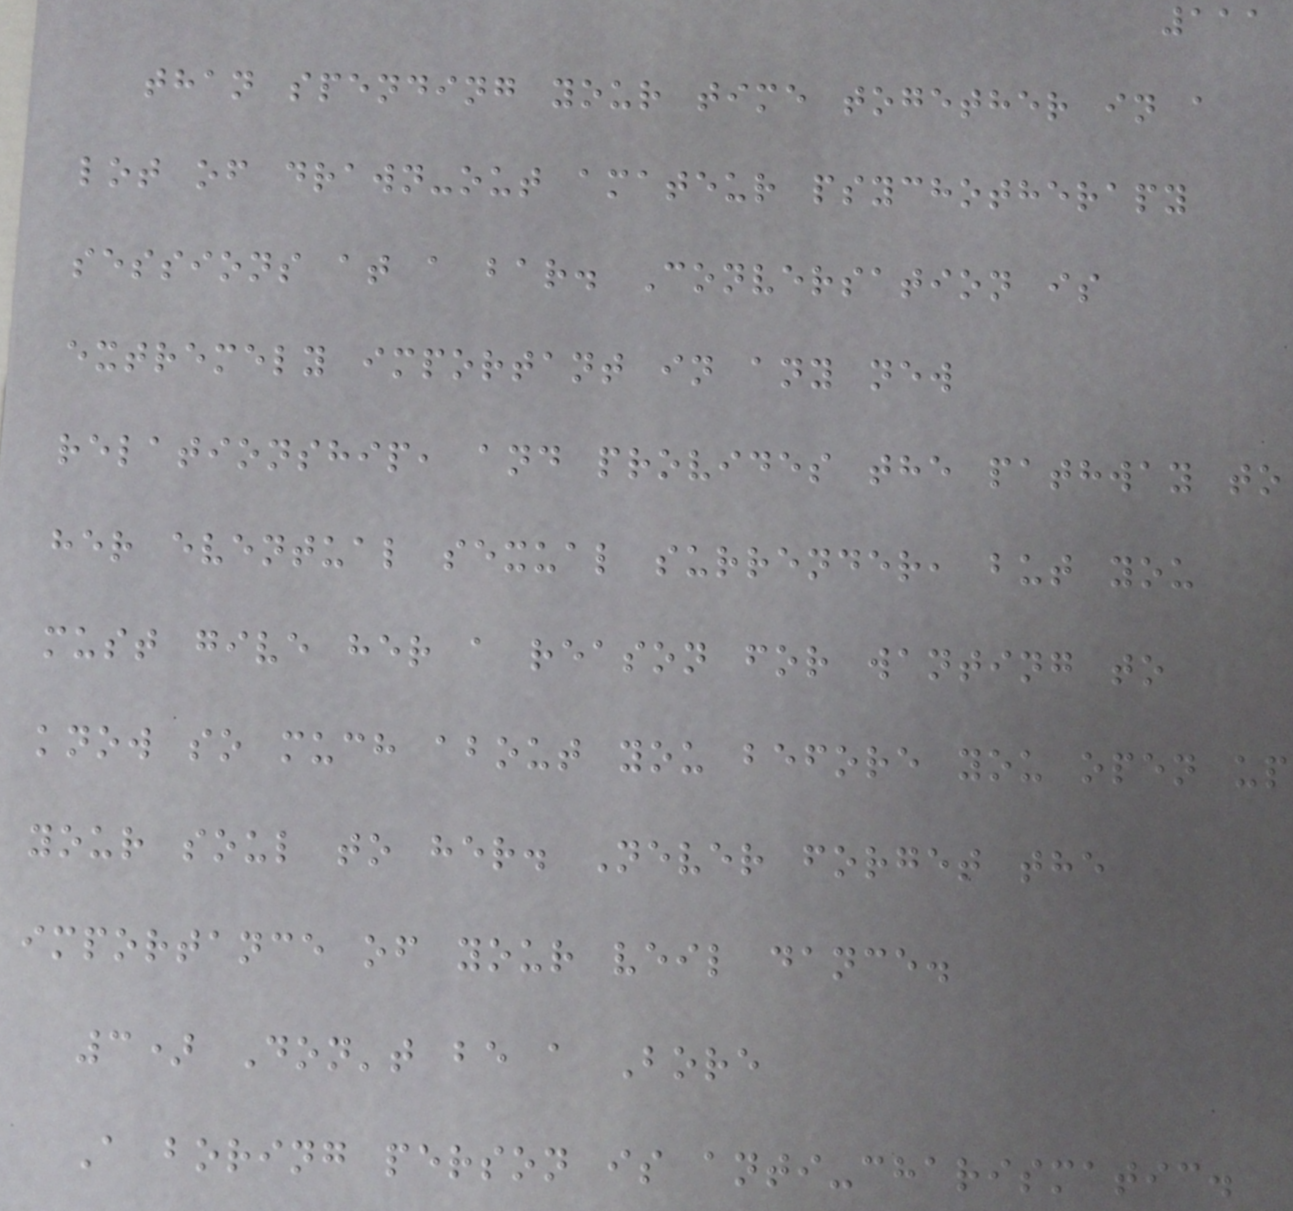111
than spending your time together in a
lot of drawn-out amateur psychotherapy
sessions at a bar. Conversation is
extremely important in any new
relationship, and provides the pathway to
her eventual sexual surrender, but you
must give her a reason for wanting to
know so much about you before you open up
your soul to her. Never forget the
importance of your veil dance.
3) Don't be a Bore
A boring person is anti-charismatic.
